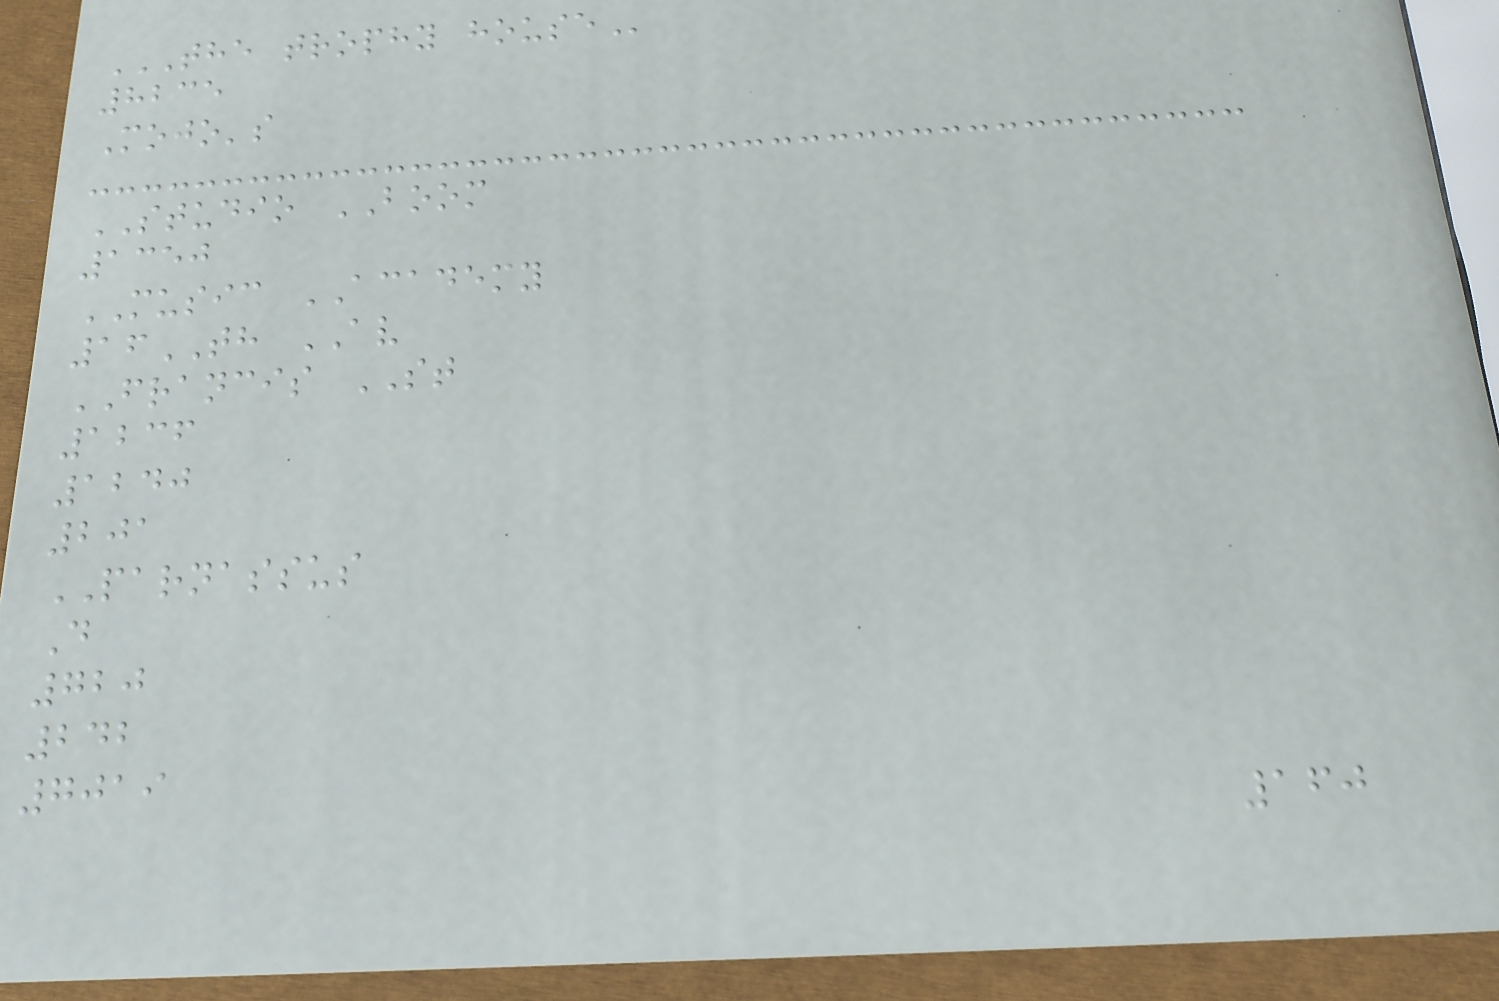THE TROPHY HOUSE
8235
Mojo's
STUDIO BOOM
1350
MUSIC ACADEMY
16TH AV
FRANCIS ST
1236
1240
201
PARNASSUS
D
720
242
7019
160
